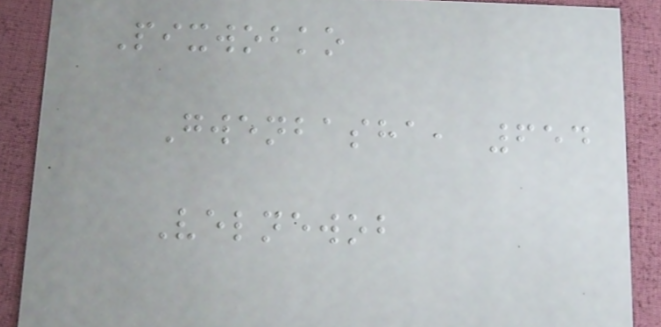Pixwobko
Gwenbasha, 654
Velnewob
